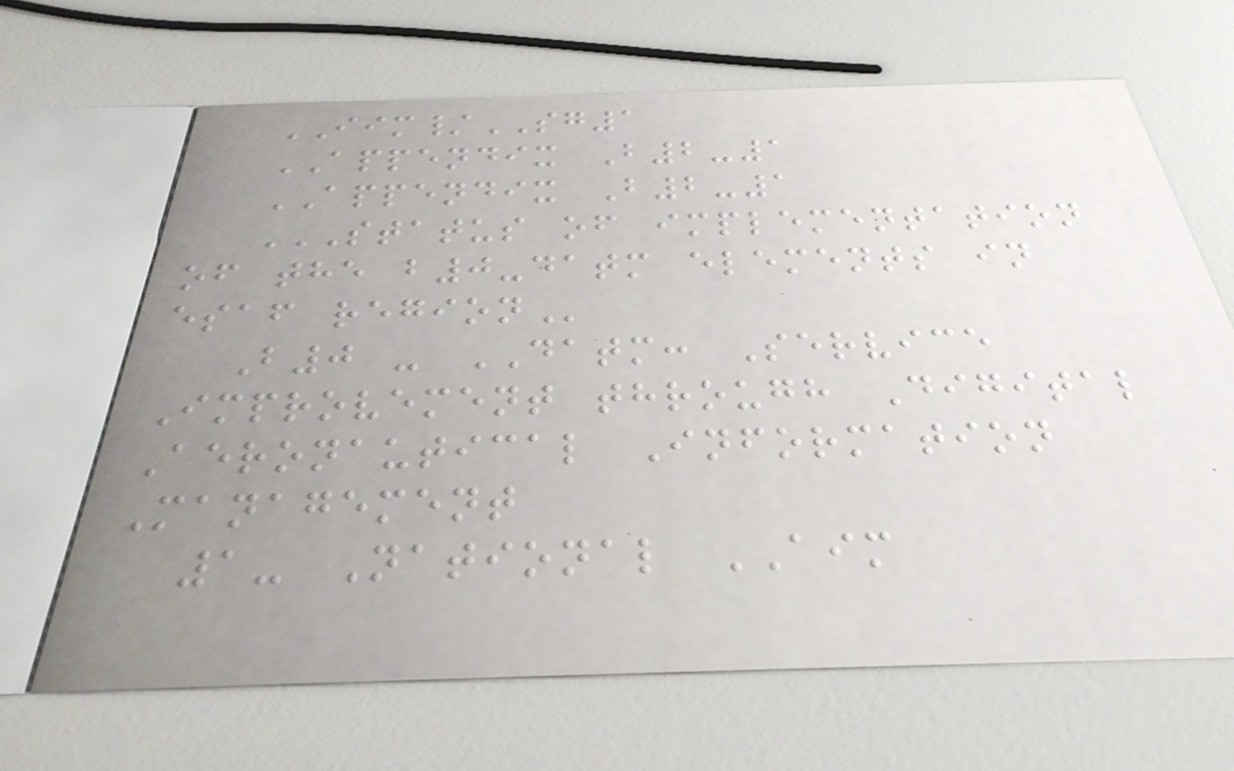IIM/SG1
APPENDIX B2-1
APPENDIX B2-1
STATUS OF IMPLEMENTATION
OF THE B0-DATM ELEMENTS IN
ESAF REGION
B0 - DATM: Service
Improvement through Digital
Aeronautical Information
Management
1- National AIM
